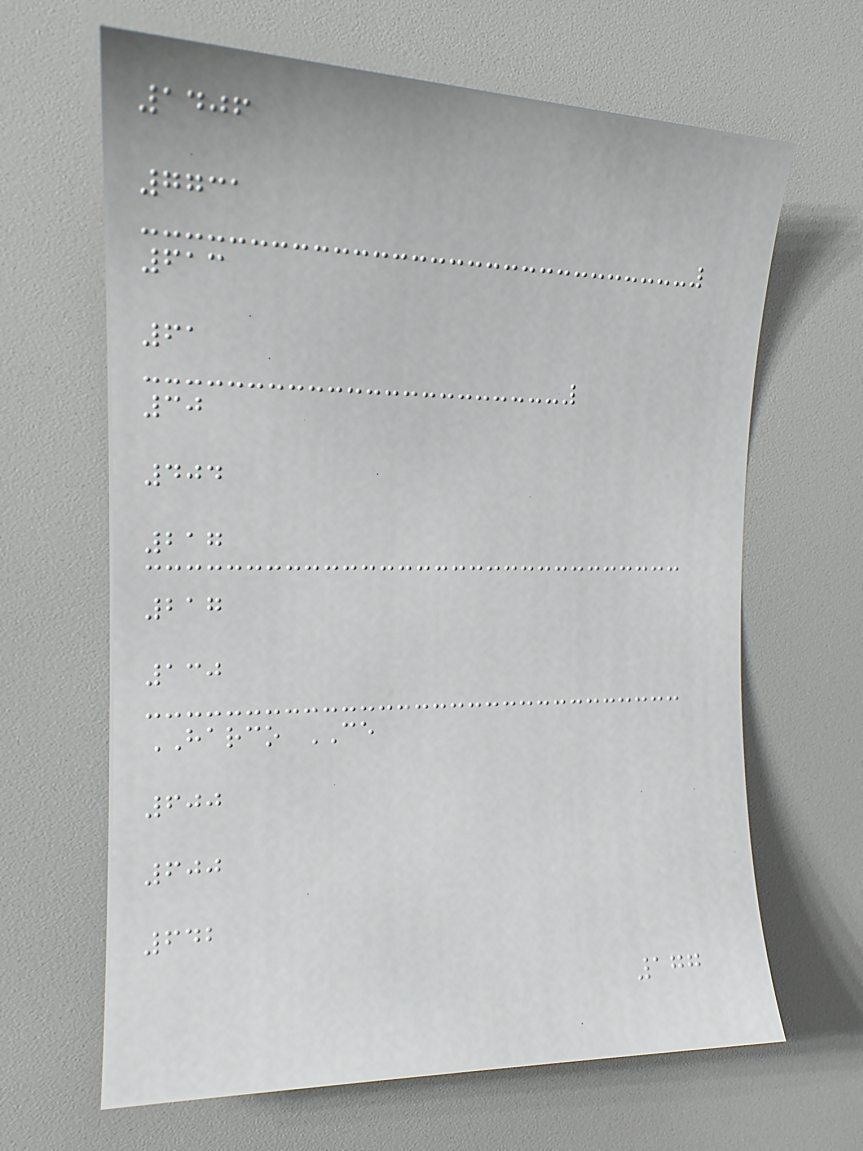1406
7731
613
61
30
404
217
217
130
HARCO CE
600
600
642
177
